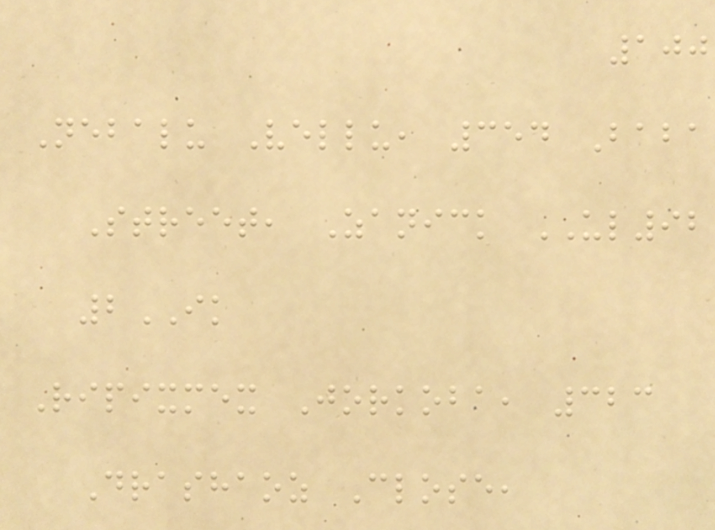100
Nebalu Vellu, 354 Baba
Street, Zanick UL92
2IK
Ripixmex Jorkoba, 323
Drashaoz Close,
